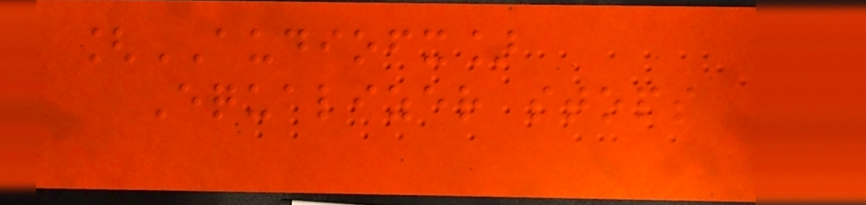[AUDIOFX]
Equalizer stops
